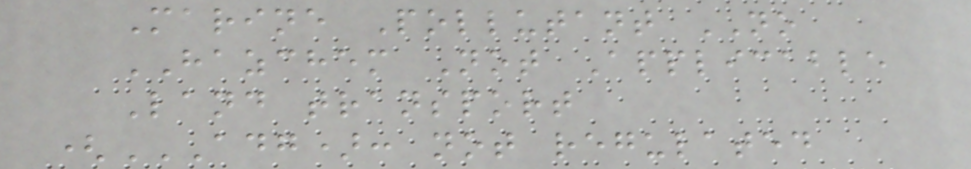Marine Pollutant NO
HAZCHEM Not Applicable
Land transport
(ADG): NOT REGULATED
